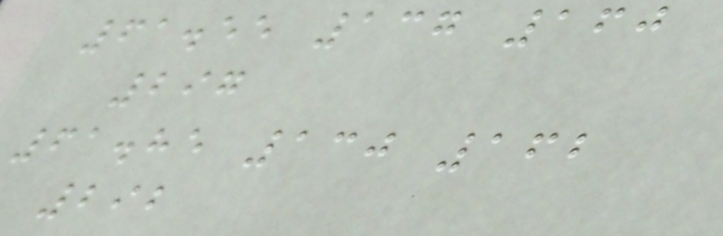61.55 137 160
297
61.85 130 162
292
